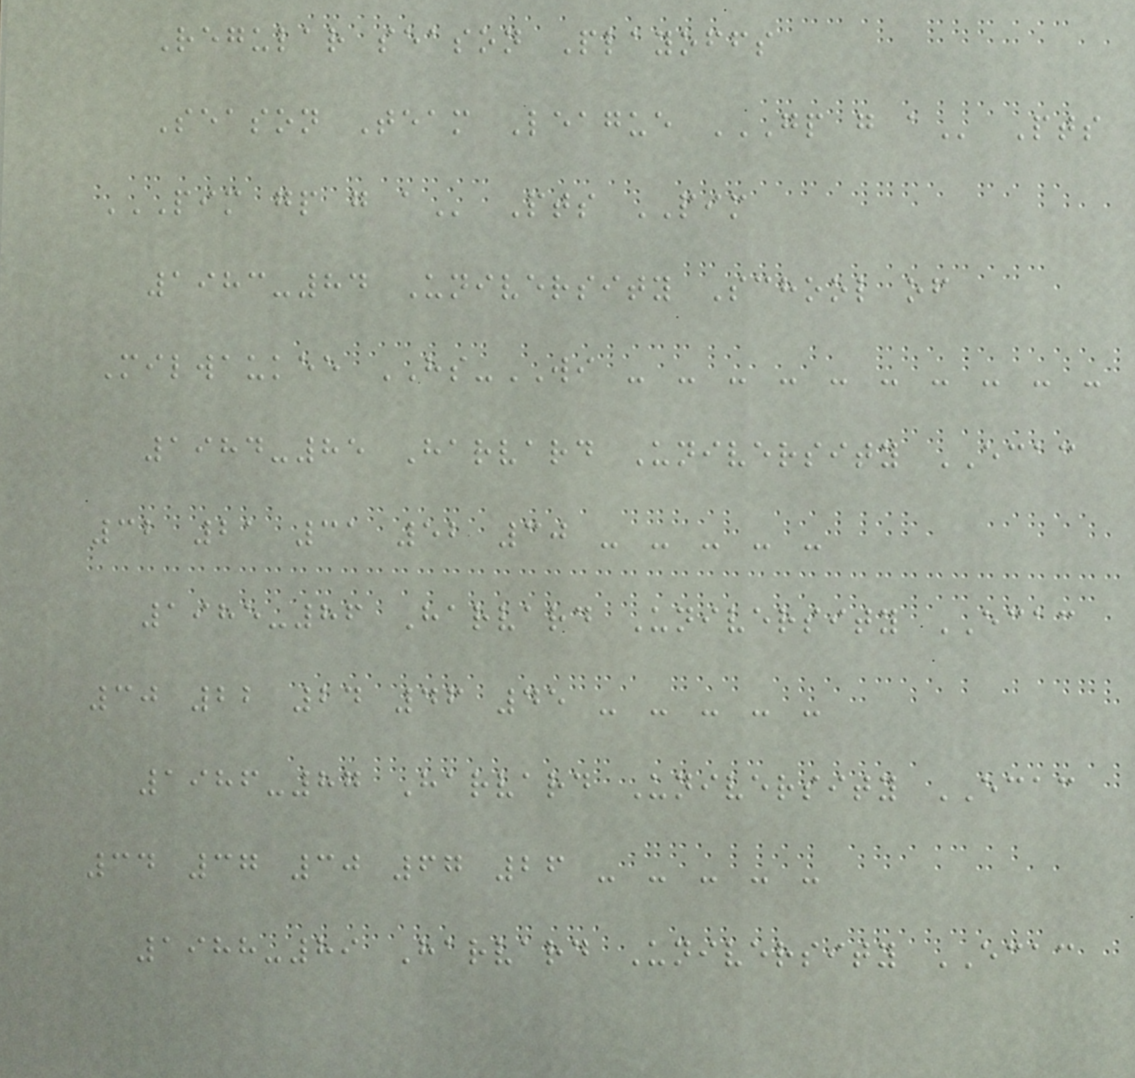Regular season Playoffs
Season Team League GP G A Pts
PIM GP G A Pts PIM
1983-84 University School of
Milwaukee HS-WI - - - - - - - - - -
1984-85 Harvard University ECAC
32 21 31 52 30 - - - - -
1985-86 Harvard University ECAC
30 22 24 46 45 - - - - -
1986-87 Harvard University ECAC
34 37 30 67 26 - - - - -
1988-89 Harvard University ECAC
